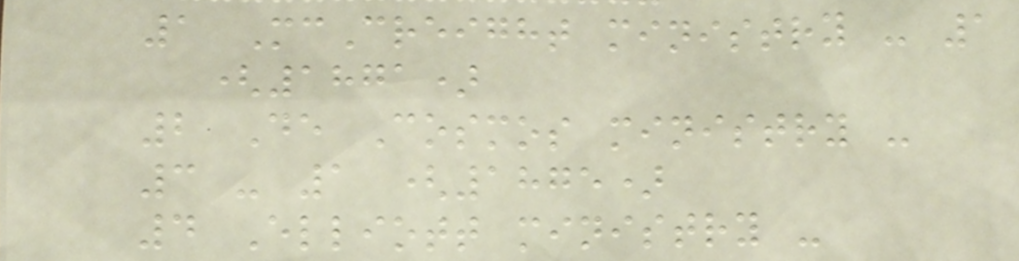1 McCreight ministry - 1
(1871)
2 De Cosmos ministry -
3 - 1 (1875)
4 Elliott ministry -
